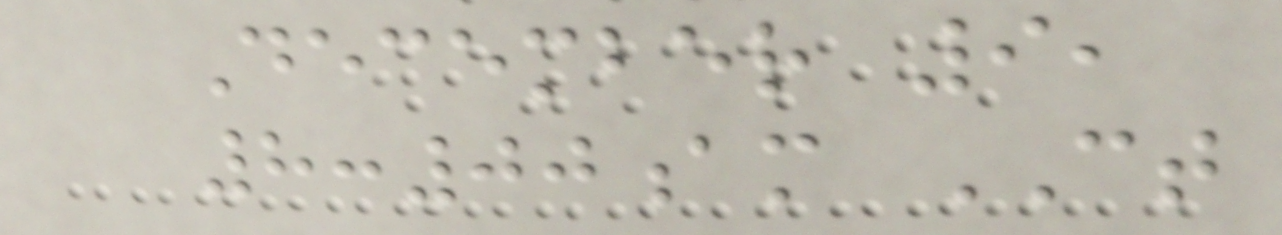December 9,
8:00am CT
